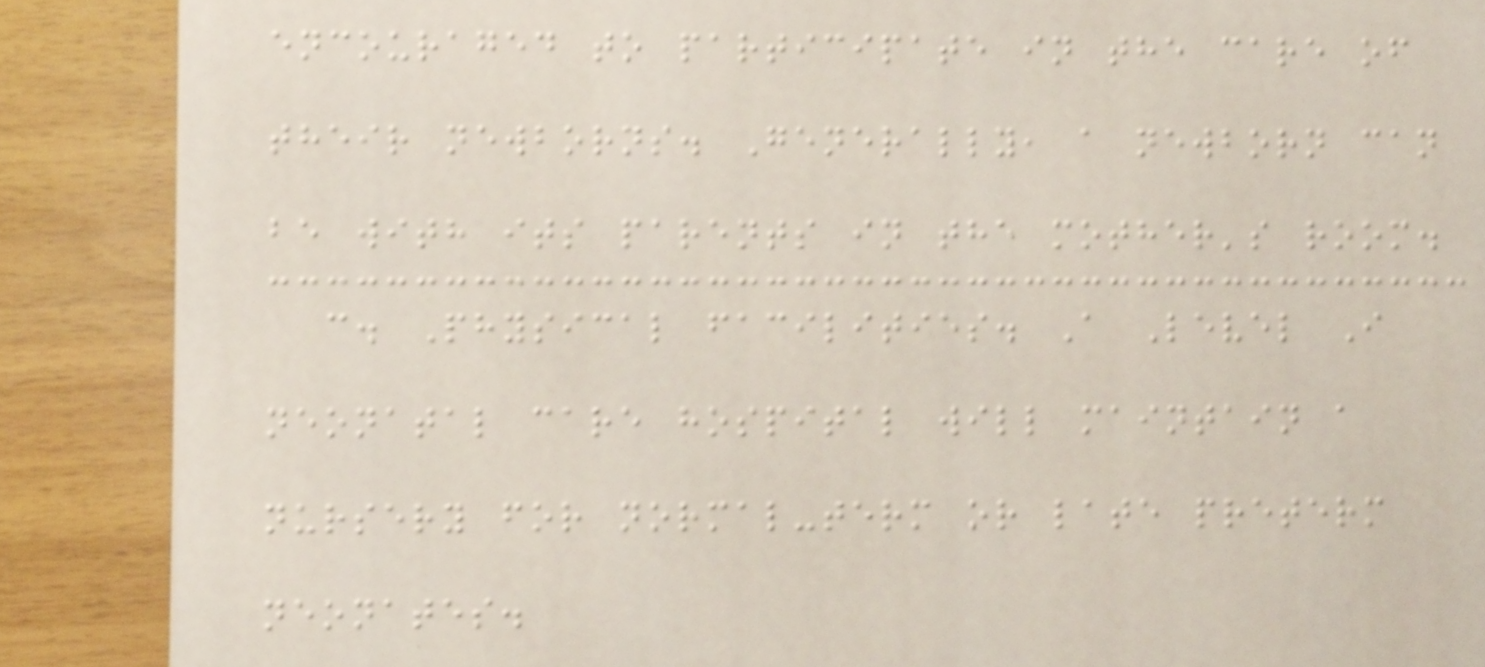encouraged to participate in the care of
their newborns. Generally, a newborn can
be with its parents in the mother's room.
c. Physical facilities. A Level I
neonatal care hospital will maintain a
nursery for normal-term or late preterm
neonates.
